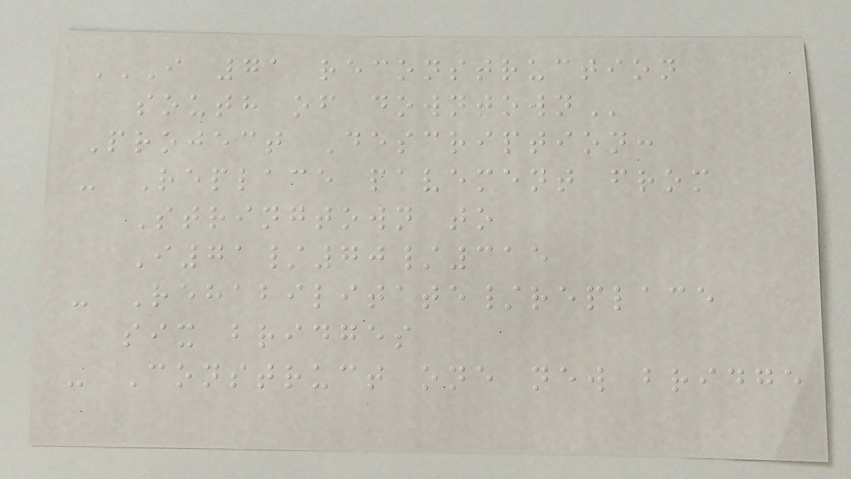I 71 RECONSTRUCTION
SOUTH OF DOWNTOWN
Project Description:
- Replace pavement from
Stringtown to
I71/70/315
- Rehabilitate/replace
six bridges
- Construct one new bridge
